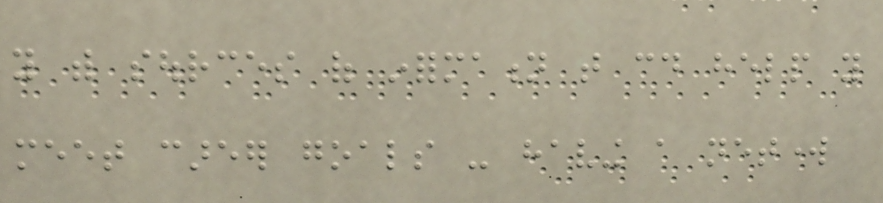you with sources of information that could help you
meet career goals - having a network
